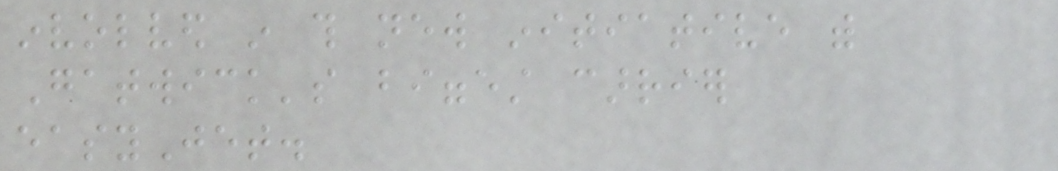involved in this new initiative with
Gatwick's biggest carrier
easyJet.
